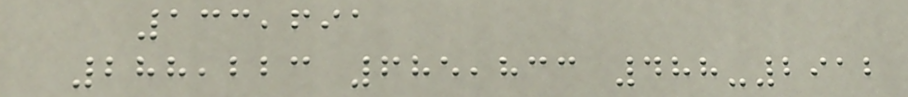133,691
288,223 685,833 488-2912
